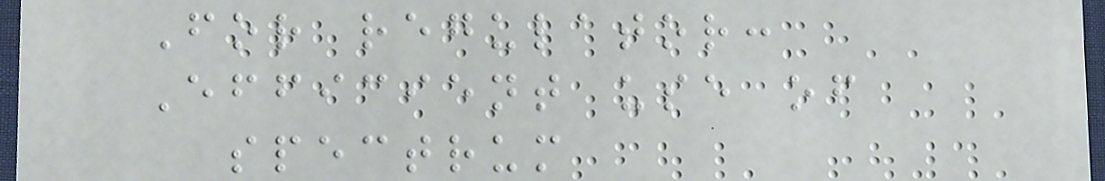For regulator:
Efficient use of
spectrum
